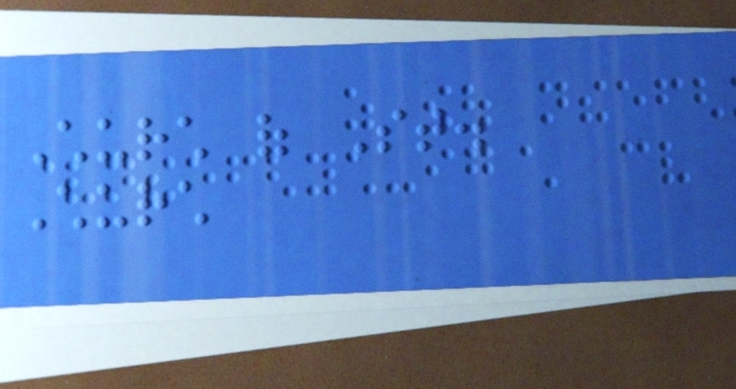Church of St.
Church
